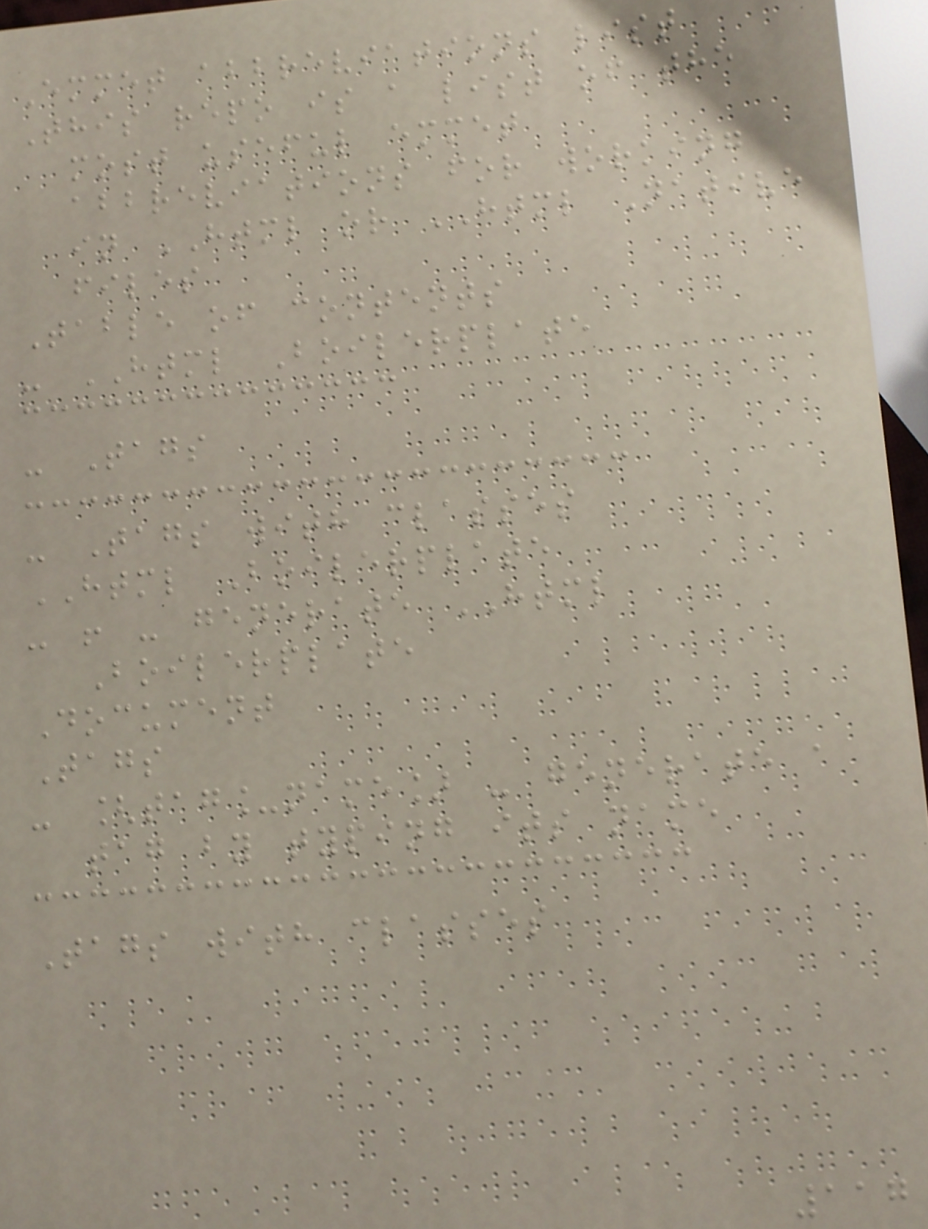Emmet abbreviations list
This repo is a list of the
most useful emmet
abbreviations for working
in HTML or HTML Native
files
Table of contents
- HTML Boilerplate
- Tags
- Tags with classes
HTML Boilerplate
- ! - generate HTML
Boilerplate
Document
Tags
- [tag_name] - generate a
tag by typing its name
Tags with classes
117
